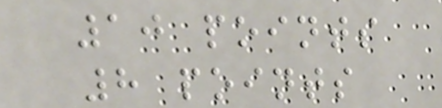10 points
8 points
